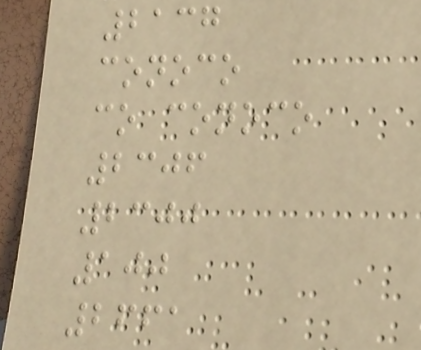2137
conoco
co conoco
2306
2300
100
2661
